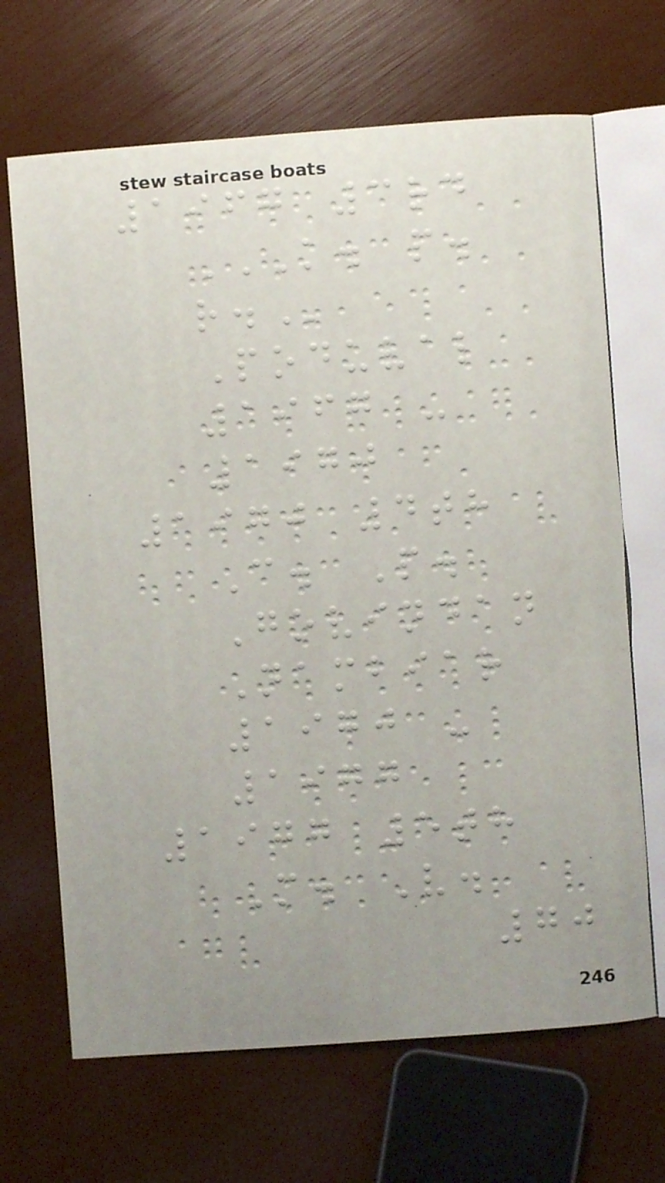1967 3rd
K. P.
R.
Poduval
1967 -
1970
1970 4th
C. P.
Govindan
Nambiar
1970 -
1977
1977 5th
M. V.
70
